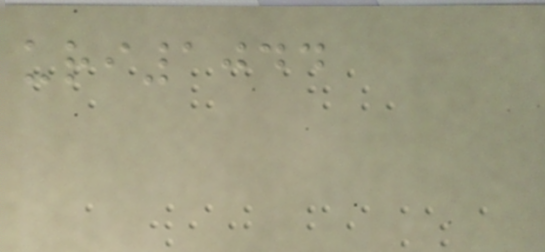uri1044
